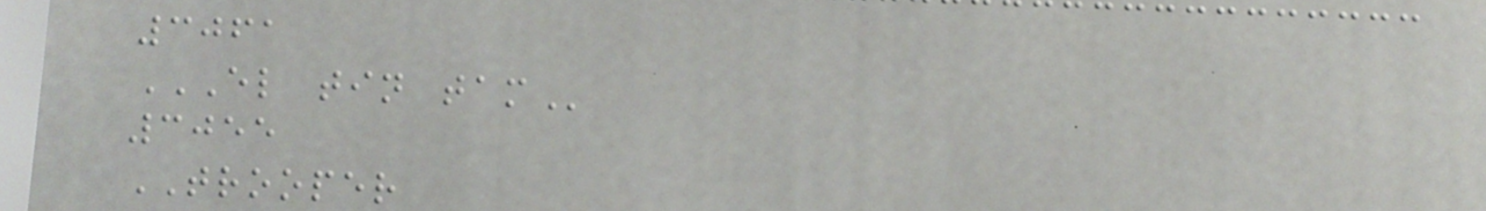3061
EL TIN TAM
3055
TROOPER
